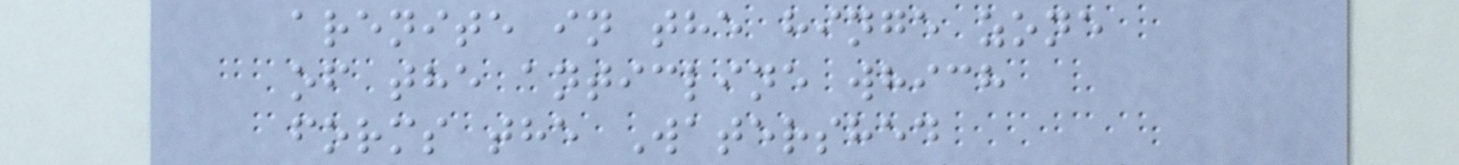arenite in the hinge zone
of the anticline which
forms the Watershed
